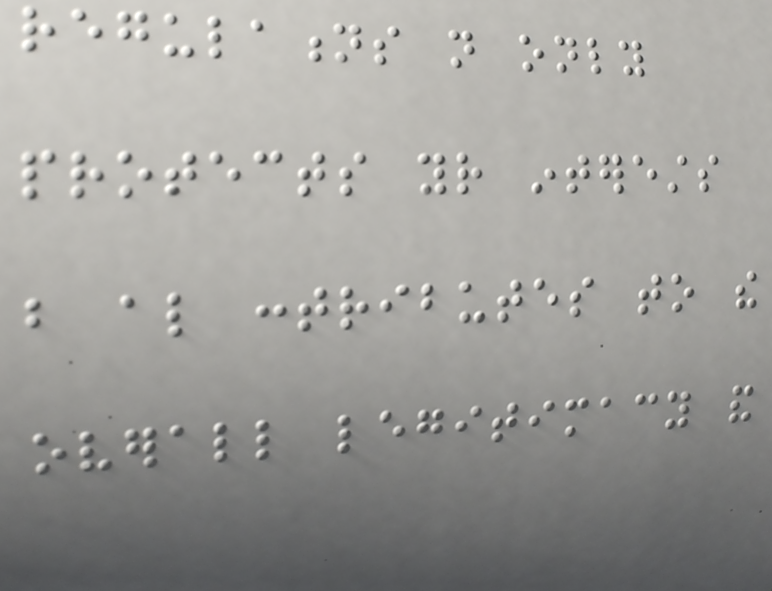regulations not only
protects your interests
but also contributes to the
overall legitimacy and
